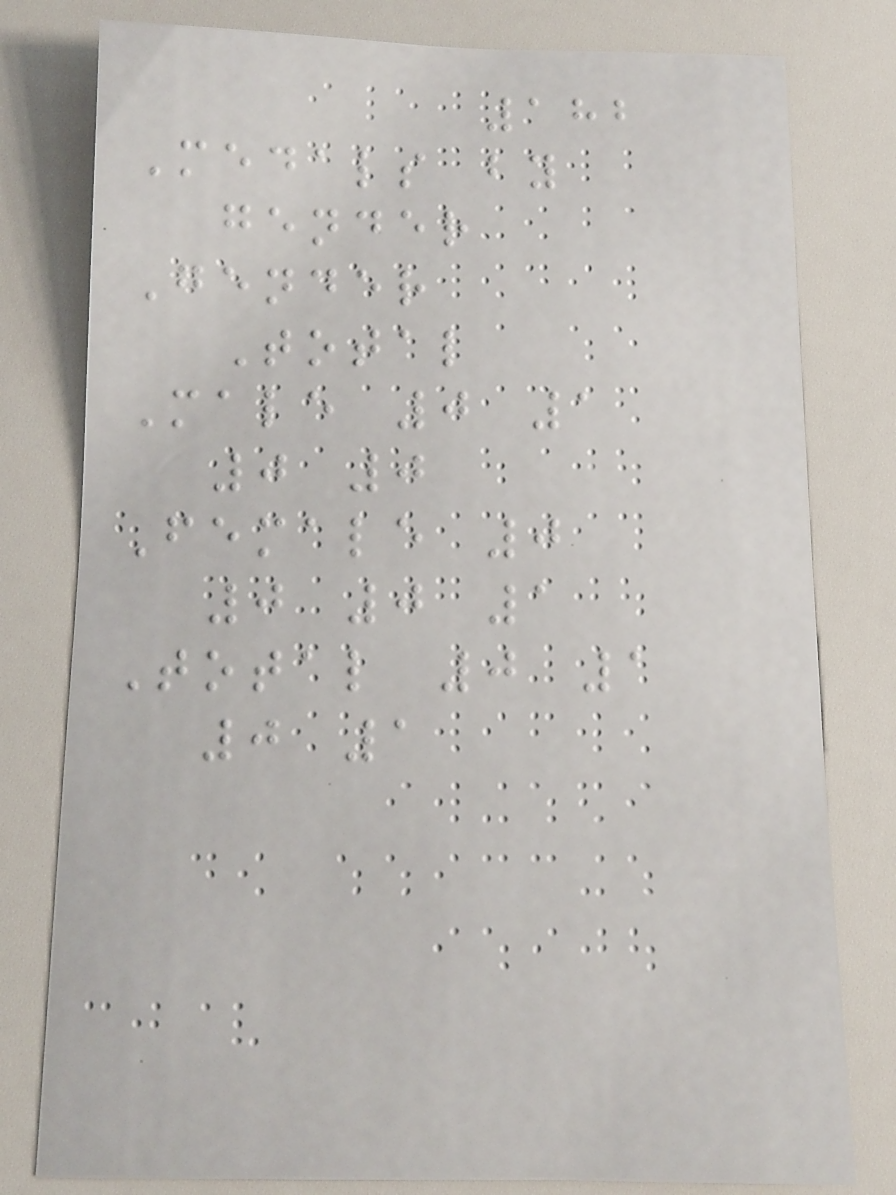182
Medals by
gender
Gender
Total
Male 0 1
0 0
Female 0
0 0 1
Total 0 1
0 1
